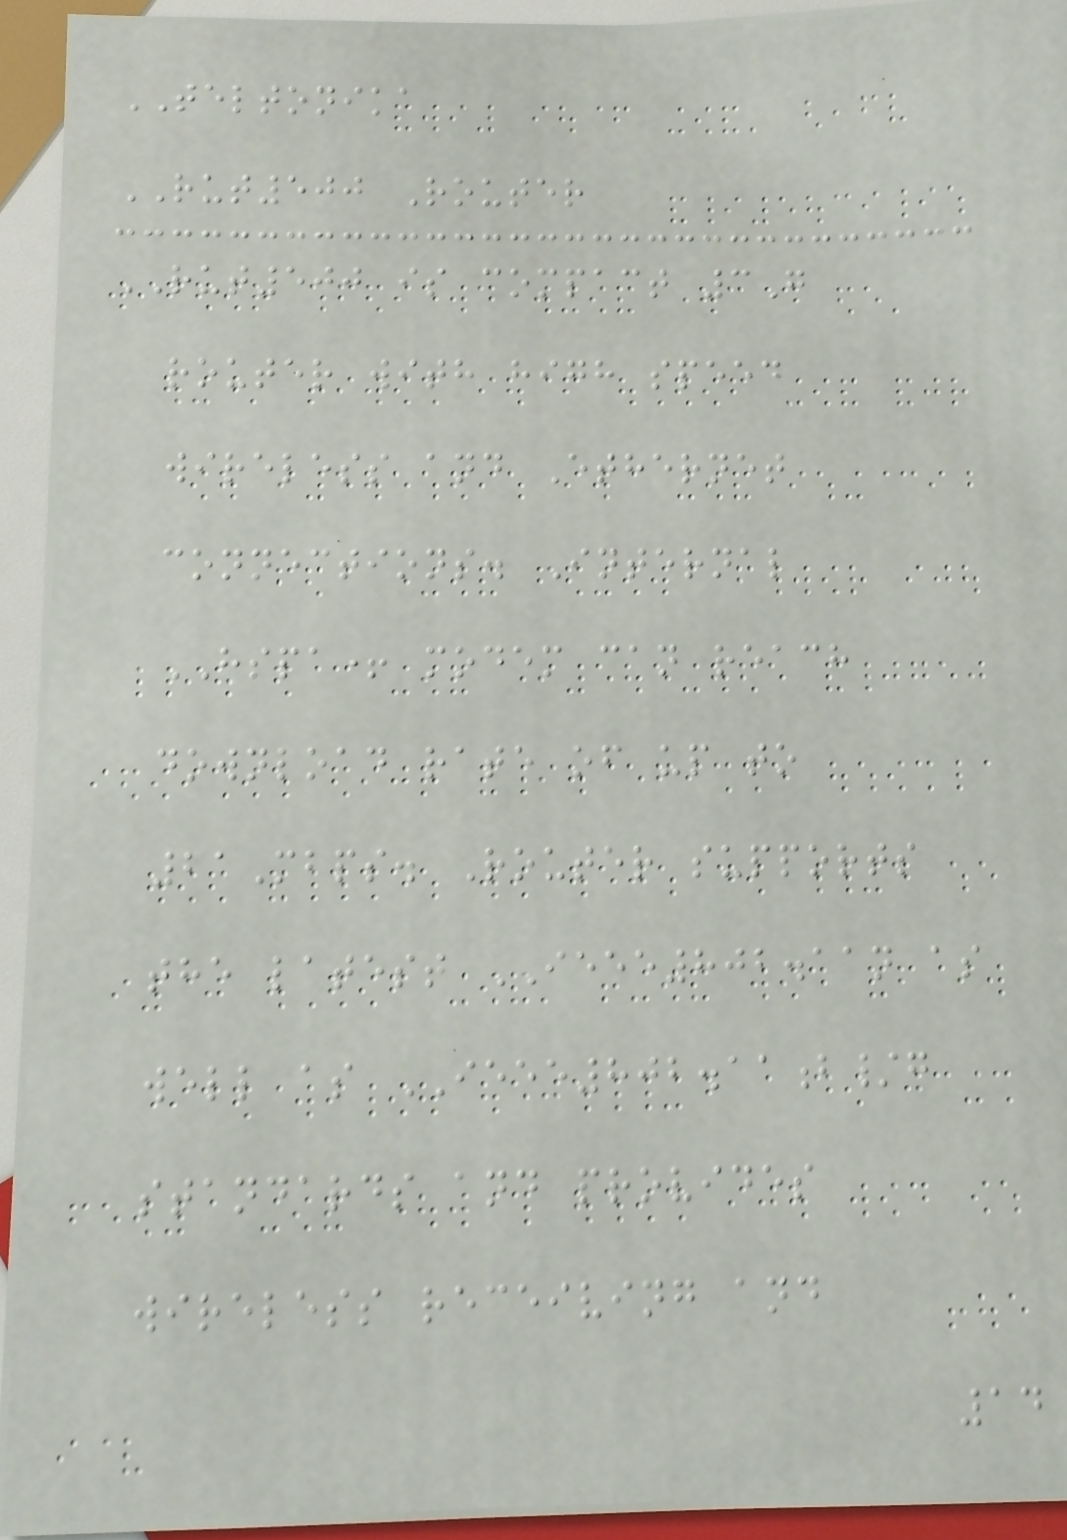TELTONIKA
RUT500 Router
RUT500 is compact 3G
router with high speed
wireless and Ethernet
connections. Internal
HSPA+ modem can reach
download rate of up to
21Mbps. Router supports
the latest IEEE802.11n as
well as IEEE802.11b/g
standards and provides
wireless receiving and
14
